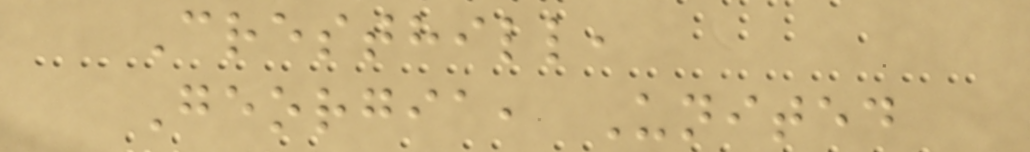Cresthill,
Georgia, United
